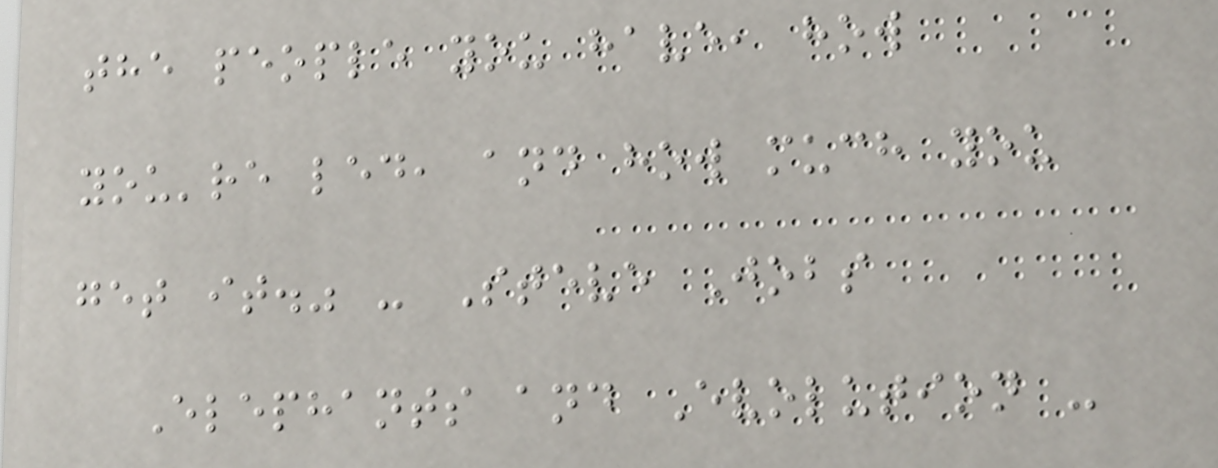the people you have, how
you're led, and how much you
get it." - Steve Jobs
Elephants and Evolution -
